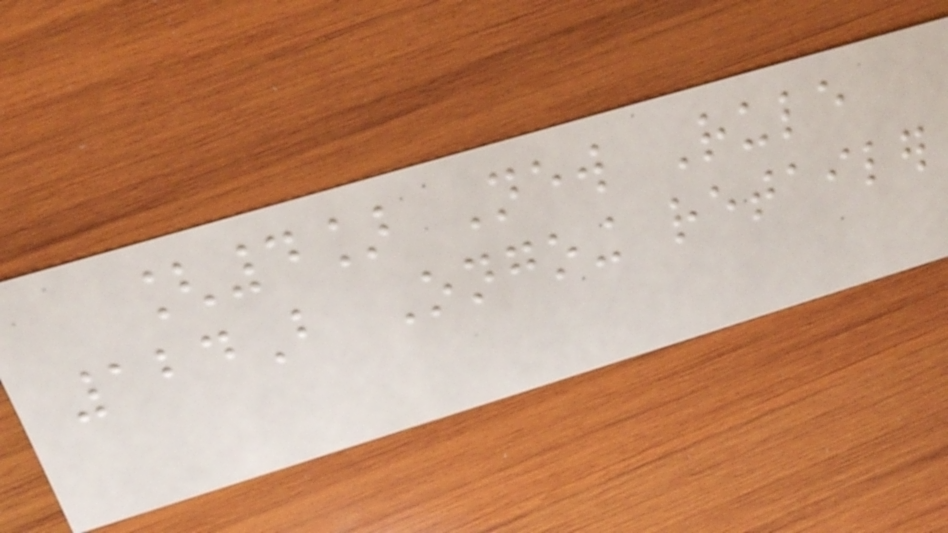[4] New Rule
124B Ongoing retailer
